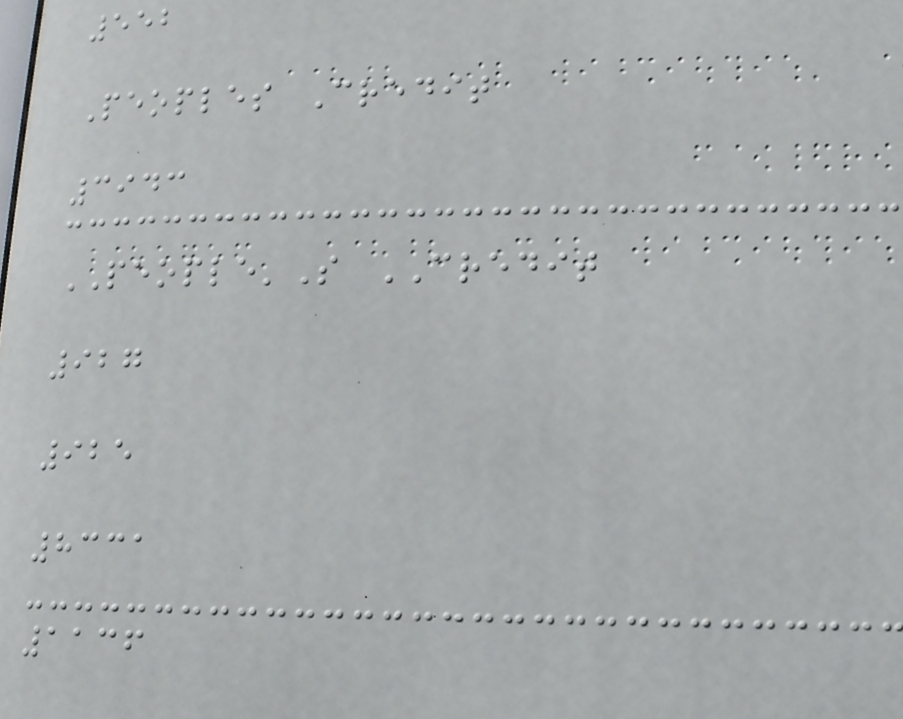552
Peoples Credit
3943
PEOPLE'S CREDIT
927
925
8331
1136
